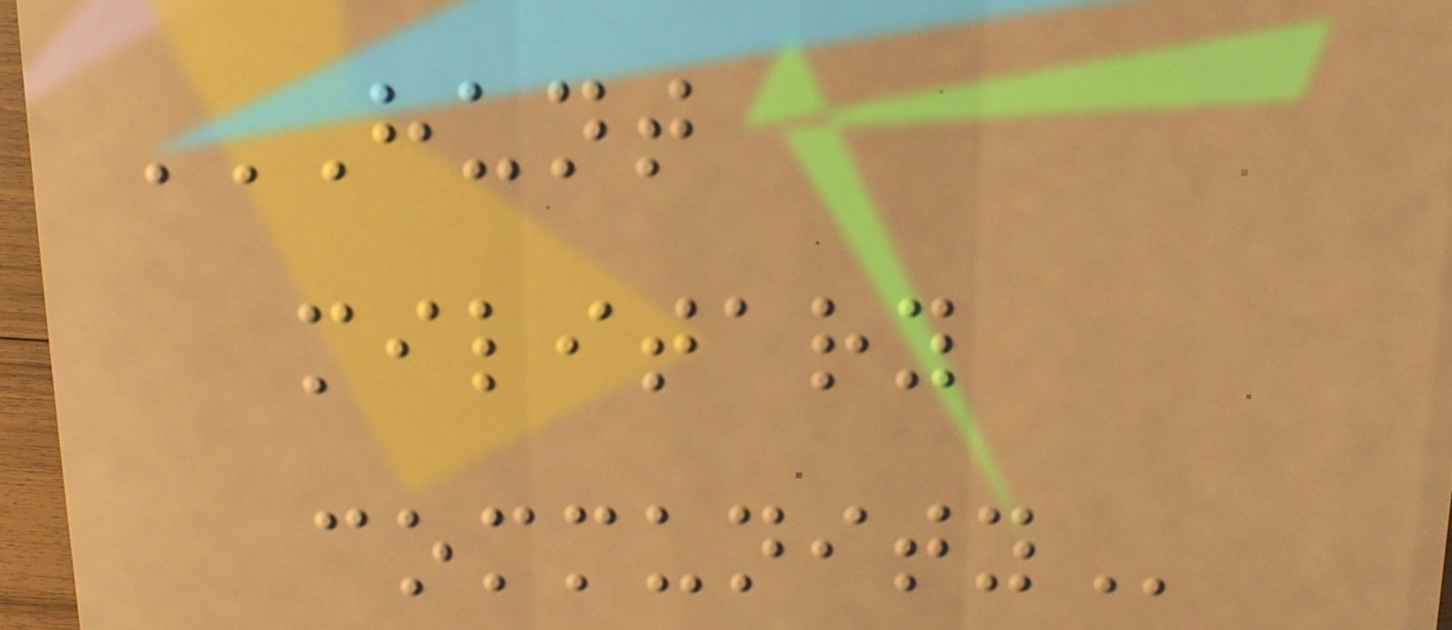HUNT
MILITARY
COMMUNITY
